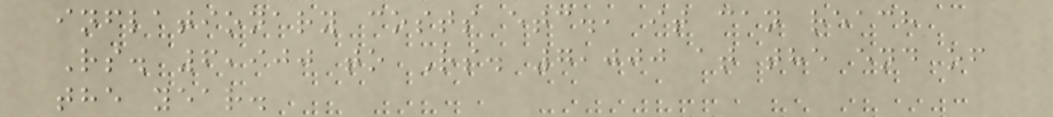inflationary costs etc., it can reach
Rs. 6,900 to Rs. 7,000 at the end of
the year.
